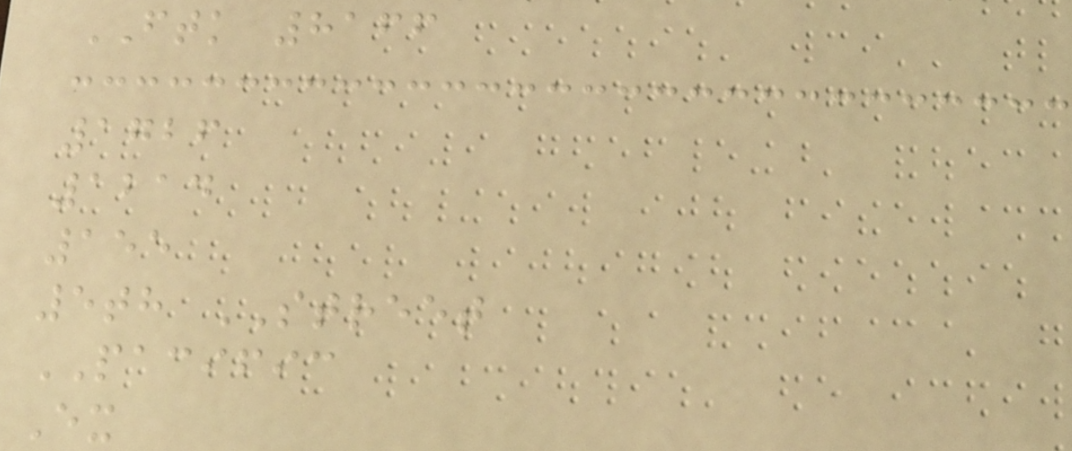FTK 8166
1726
1214
155
5th STREET
PACIFIC
Ex
